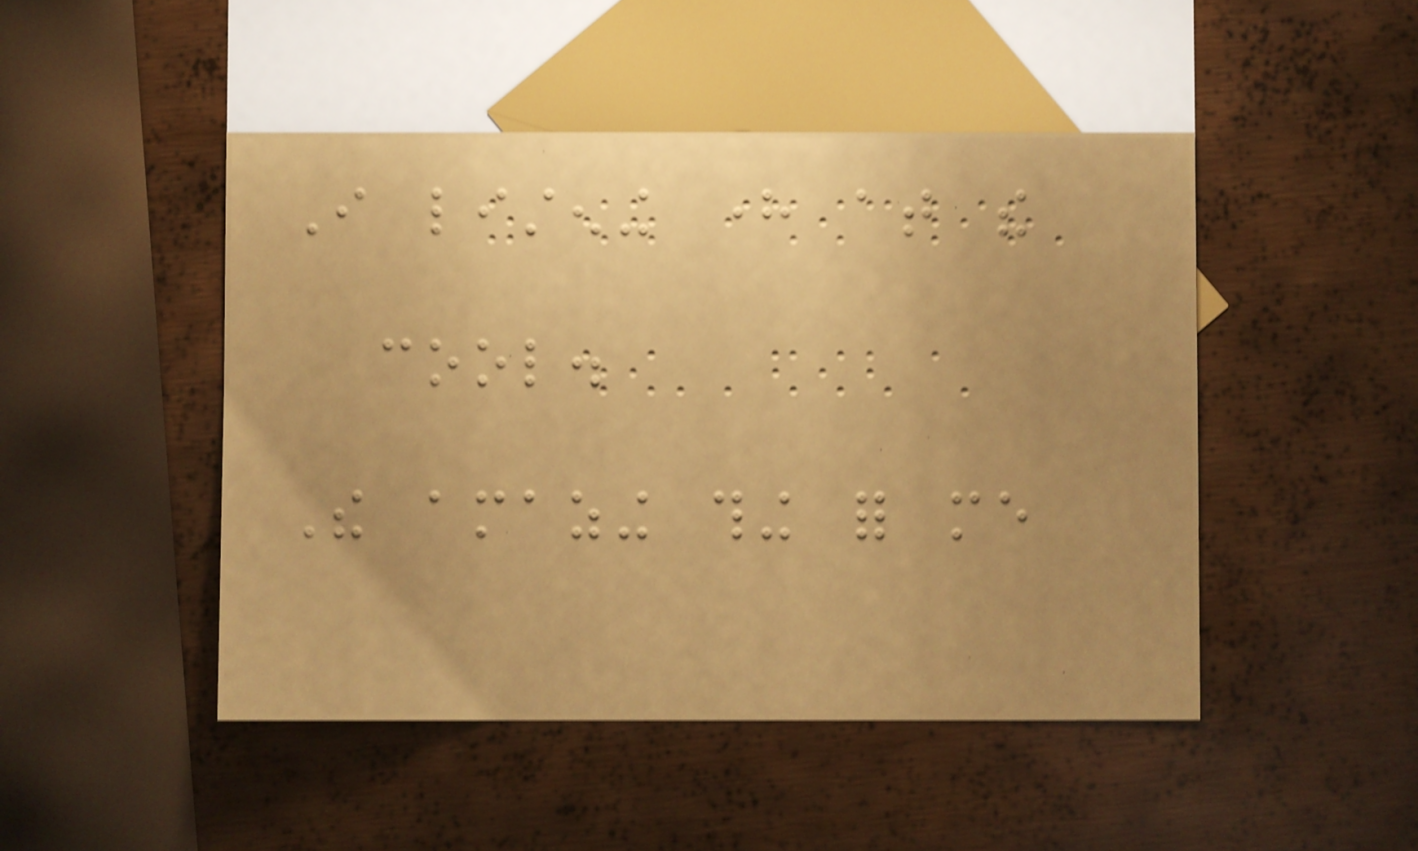I listening here at the
cool.
The amazing thing for me
